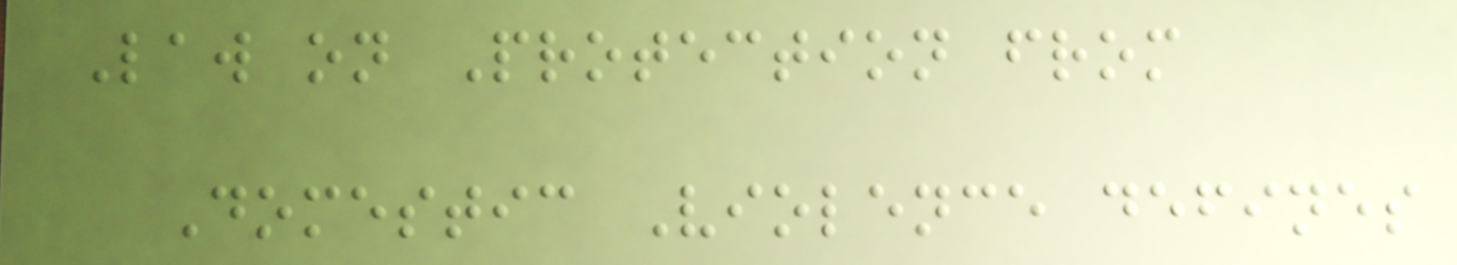Law on Protection from
Domestic Violence defines
